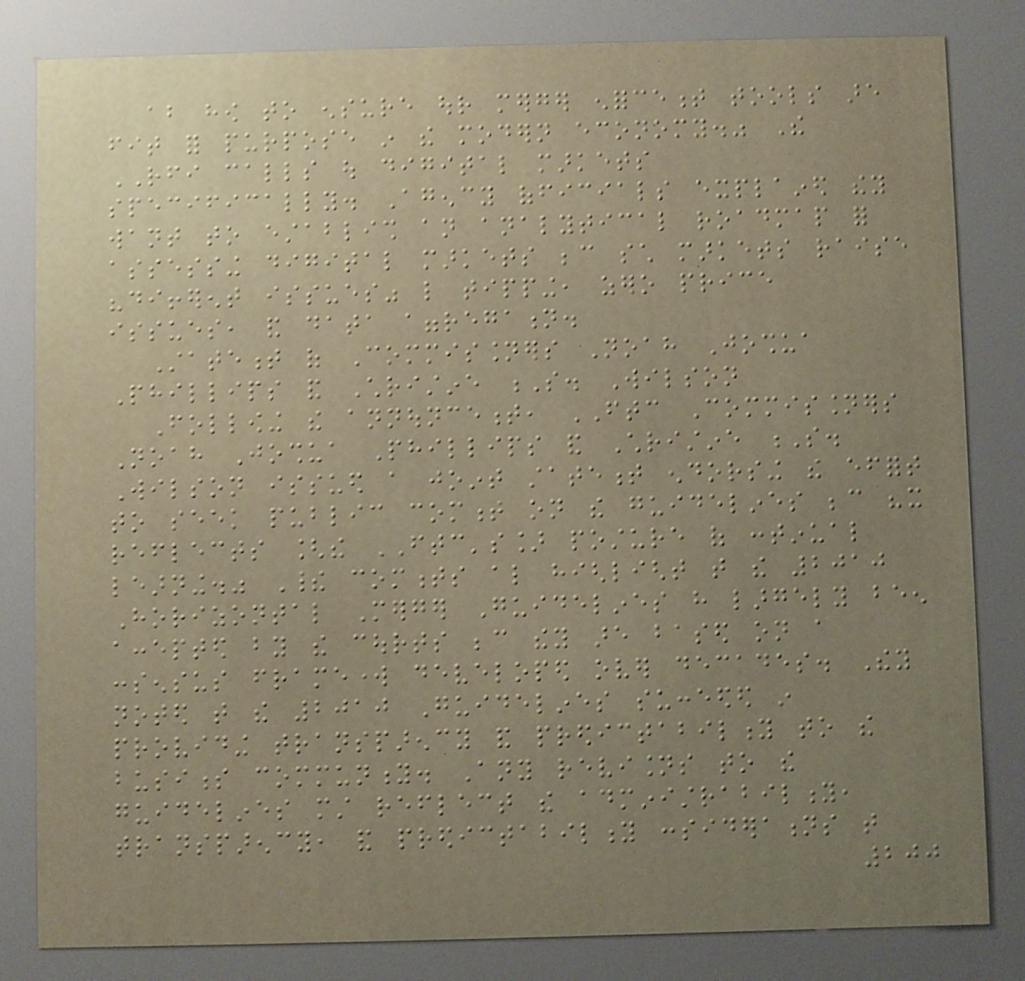about how to ensure our merger enforcement tools are
fit for purpose in the modern economy." The
RFI calls out digital markets
specifically. Agency officials explained they
want to establish an analytical roadmap for
assessing digital markets because such markets raise
"different issues" like tipping, zero price
issues, and data aggregation.
Statement of Commissioners Noah Joshua
Phillips and Christine S. Wilson
Following the announcement, FTC Commissioners
Noah Joshua Phillips and Christine S.
Wilson issued a joint statement endorsing the effort
to seek public comment on the guidelines because "it
reflects [the FTC's] posture of continual
learning." Their comments also highlight that the 2010
Horizontal Merger Guidelines have largely been
accepted by the courts because they are based on a
consensus framework developed over decades. They
noted that the 2010 Guidelines succeeded in
providing transparency and predictability to the
business community. Any revisions to the
guidelines must reflect the administrability,
transparency, and predictability considerations that
200
